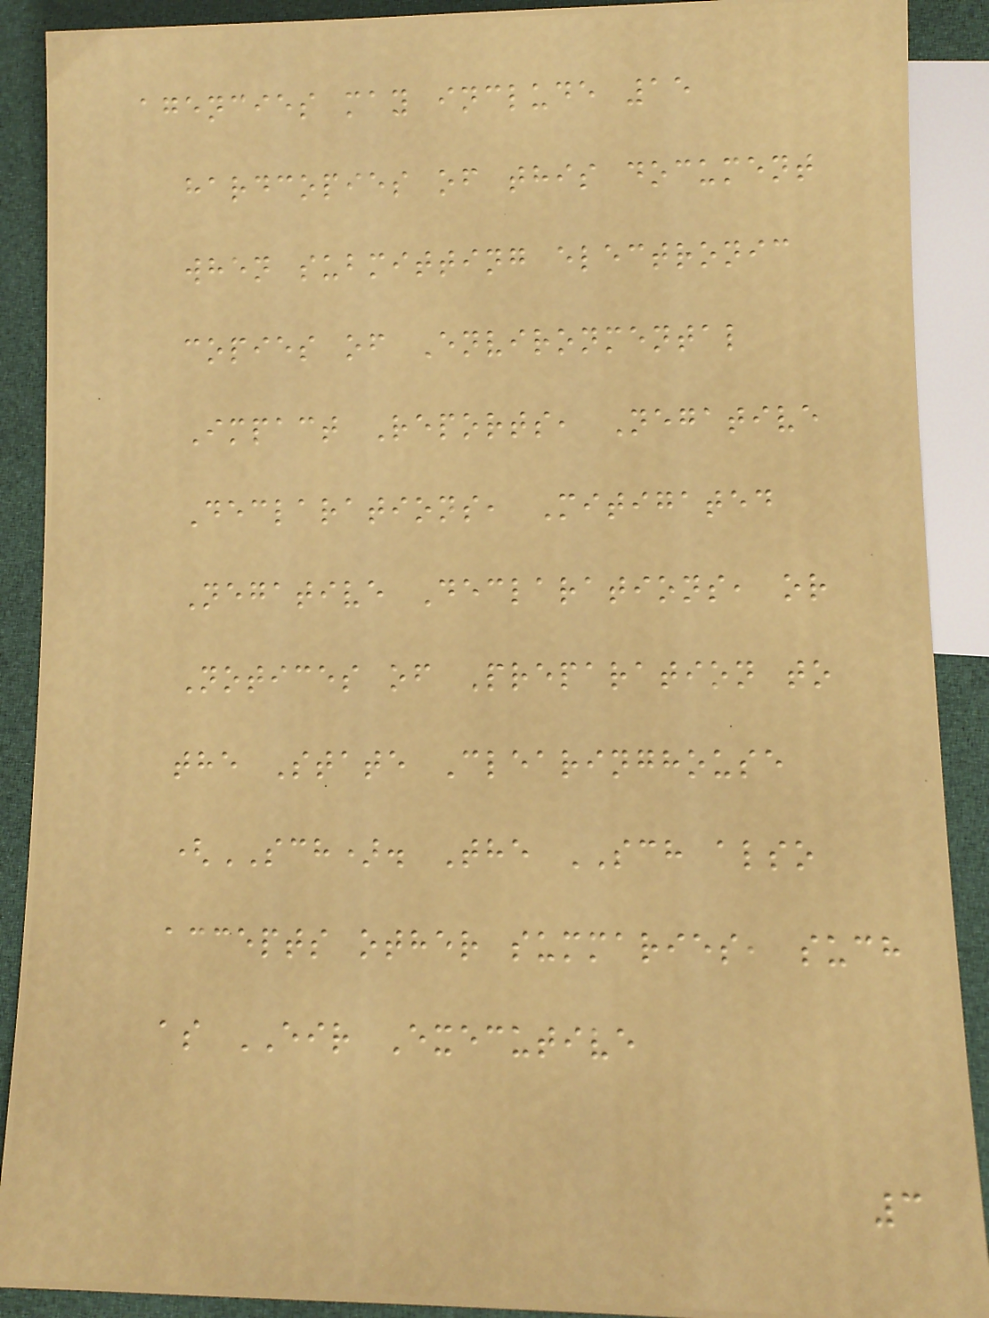agencies may include 15
hardcopies of this document
when submitting electronic
copies of Environmental
Impact Reports, Negative
Declarations, Mitigated
Negative Declarations, or
Notices of Preparation to
the State Clearinghouse
(SCH). The SCH also
accepts other summaries, such
as EIR Executive
3
